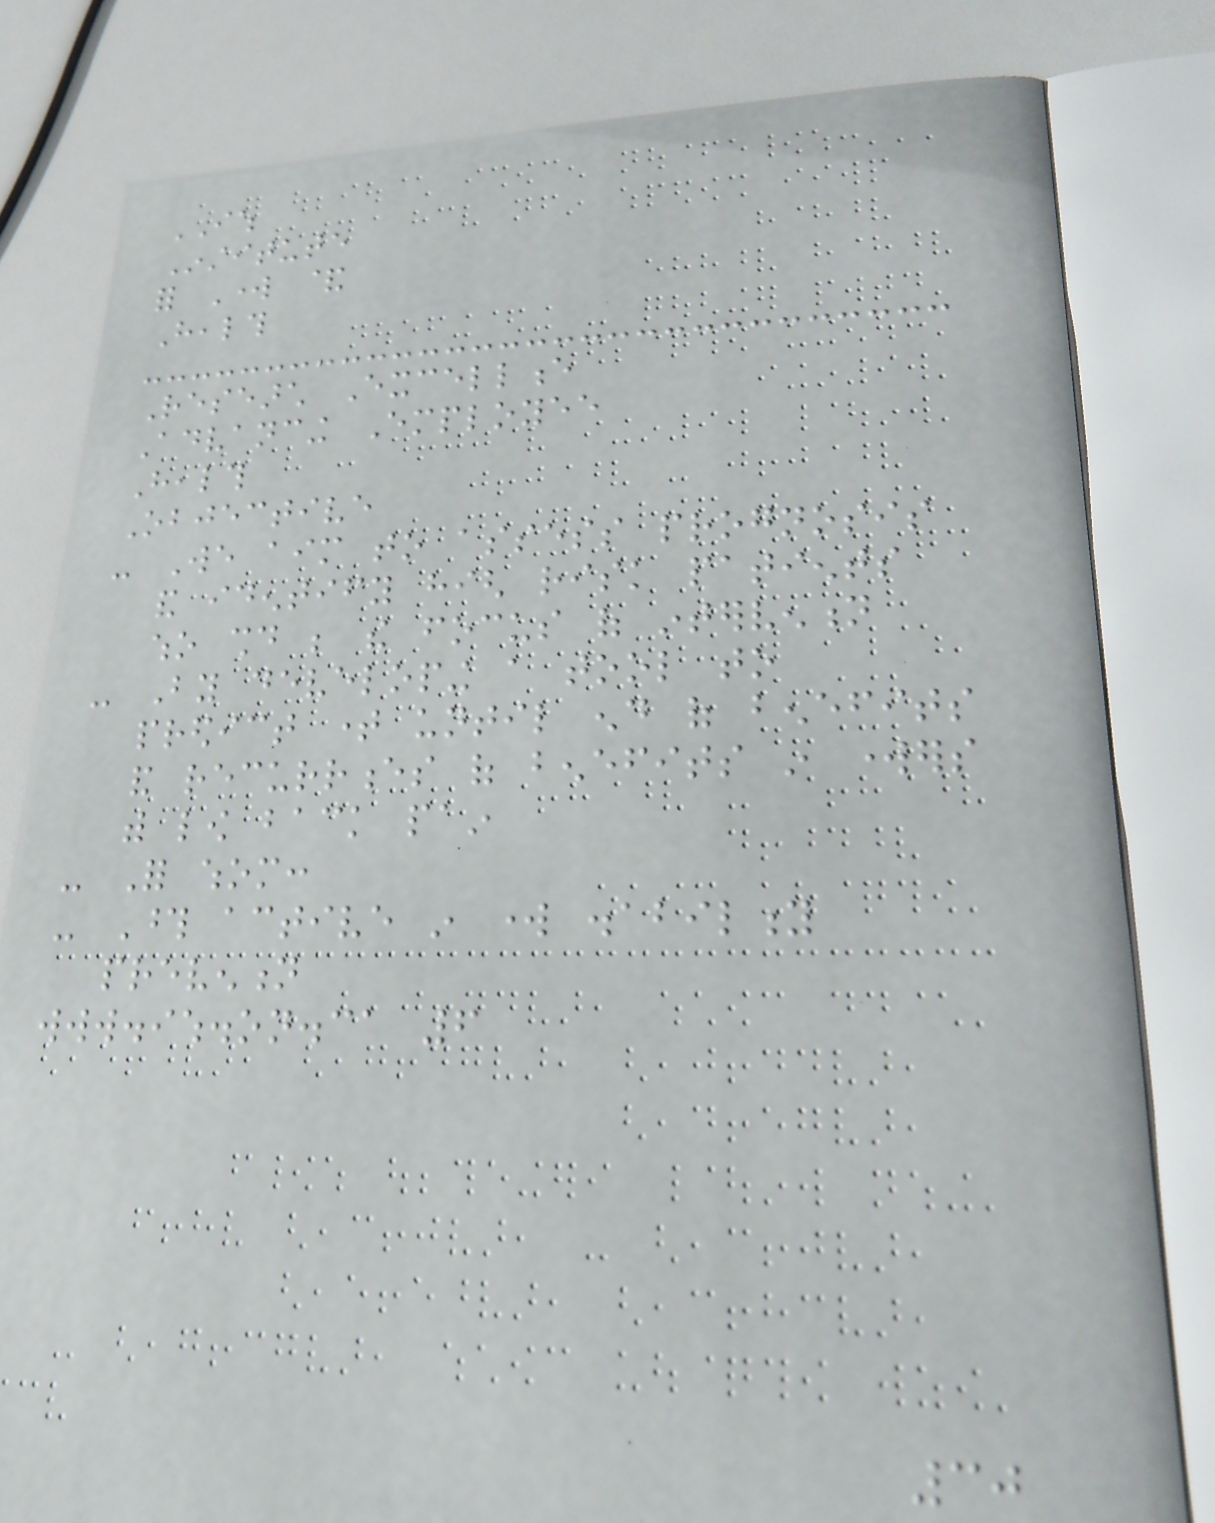IWH
Institute
for Work &
Health
Research Excellence
Advancing Employee
Health
Objective
- We aim to assess prognosis
and identify high risk patients
who should be the focus of intervention
- By developing a tool to
predict time until end of benefits
and recurrences of benefits in workers
with low back pain
- For whom:
- Those active in work disability
prevention
www.iwh.on.ca 6
30
